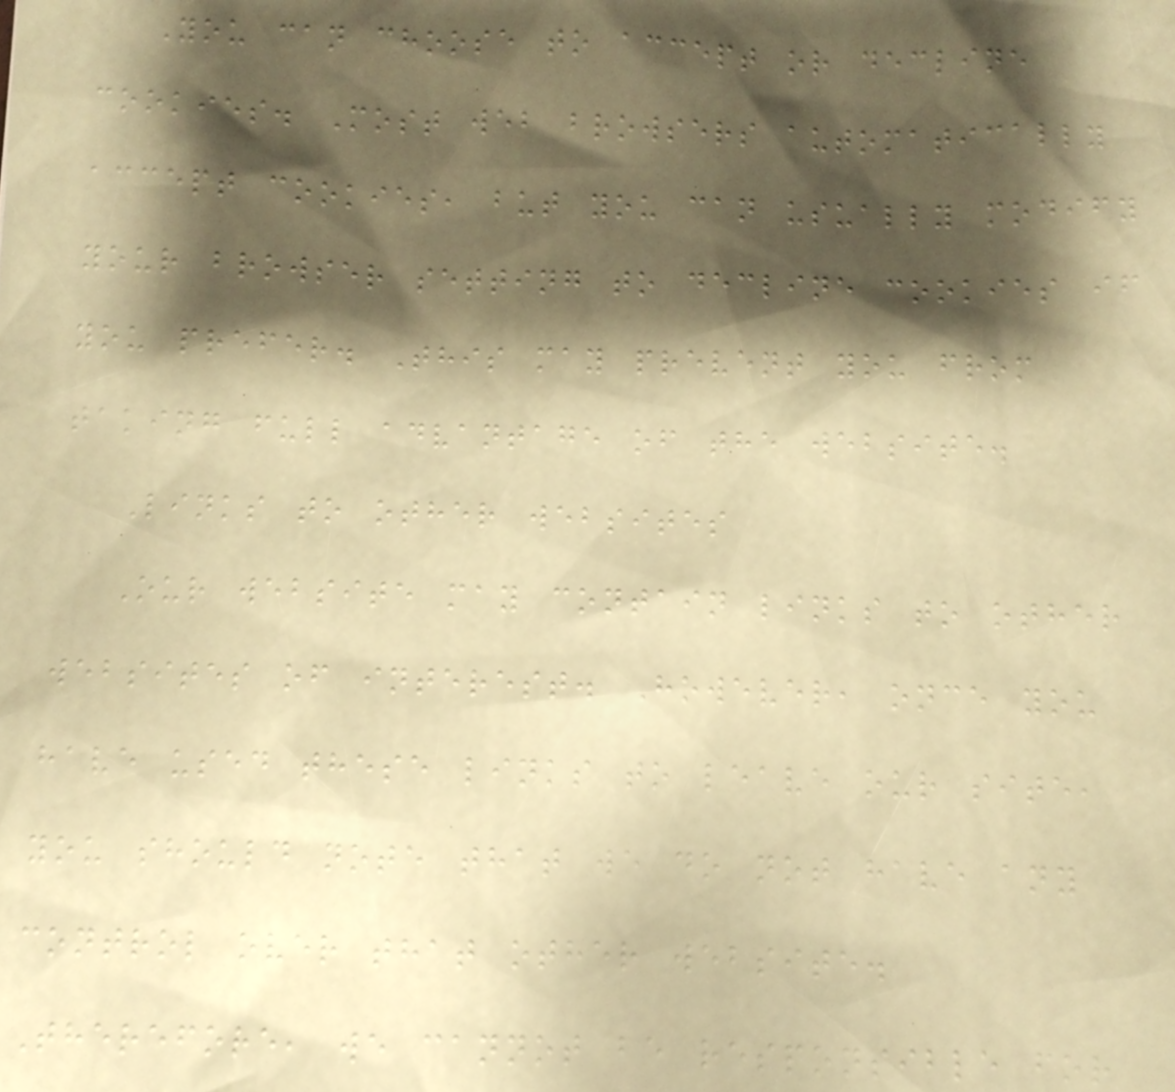You can choose to accept or decline
cookies. Most web browsers automatically
accept cookies, but you can usually modify
your browser setting to decline cookies if
you prefer. This may prevent you from
taking full advantage of the website.
Links to other websites
Our website may contain links to other
websites of interest. However, once you
have used these links to leave our site,
you should note that we do not have any
control over that other website.
Therefore, we cannot be responsible for
